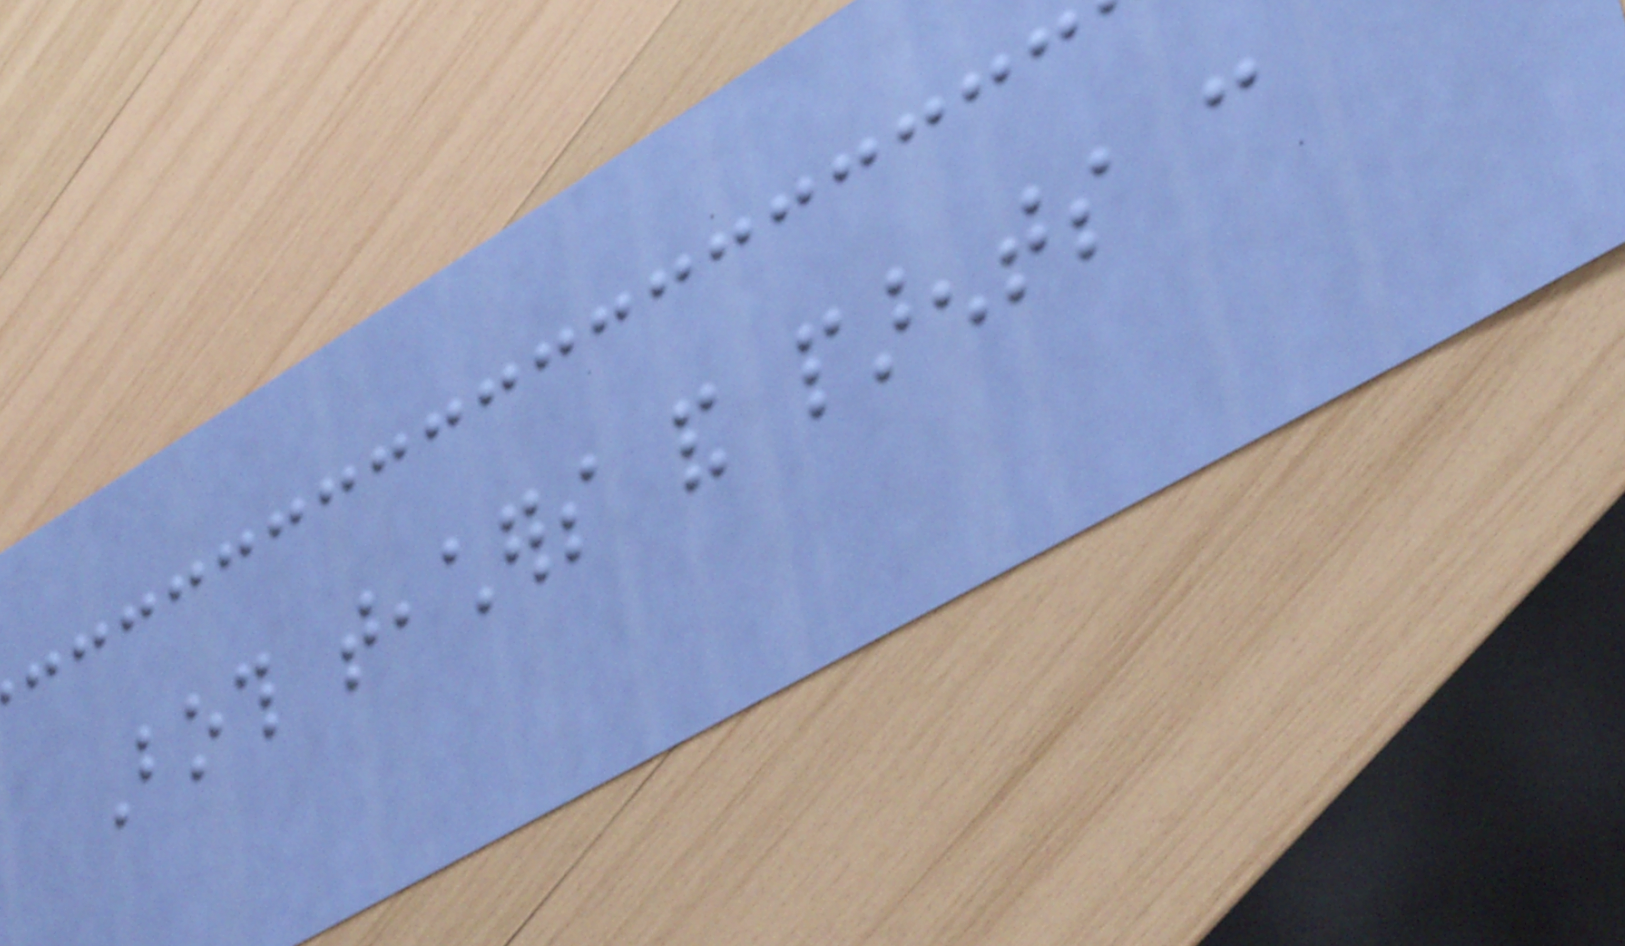Both teachers and parents can
